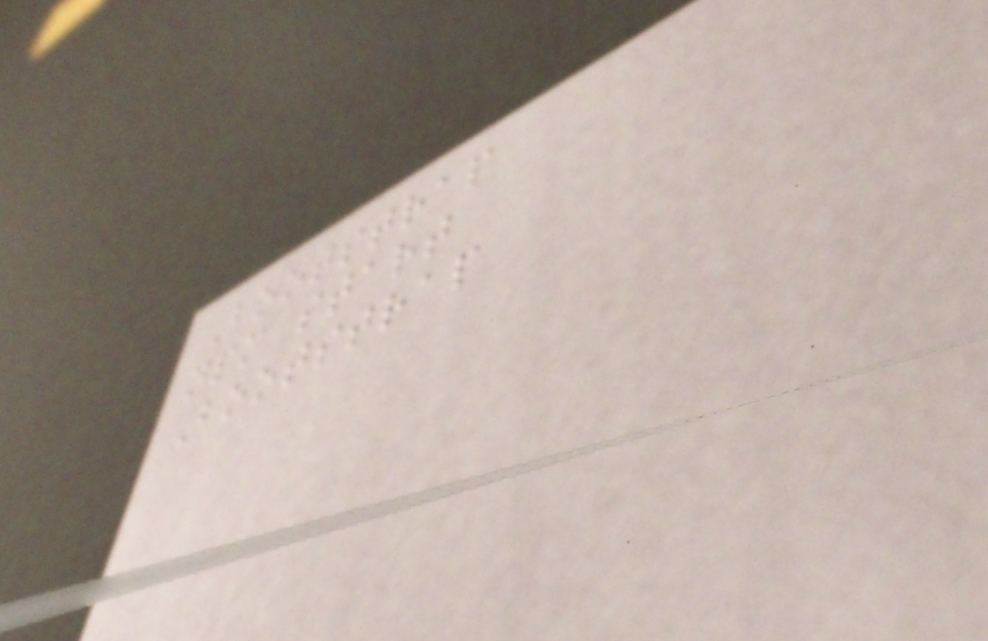Bootstrap
npm start
Bootstrap
